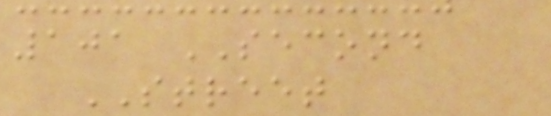101 SECOND
STREET
